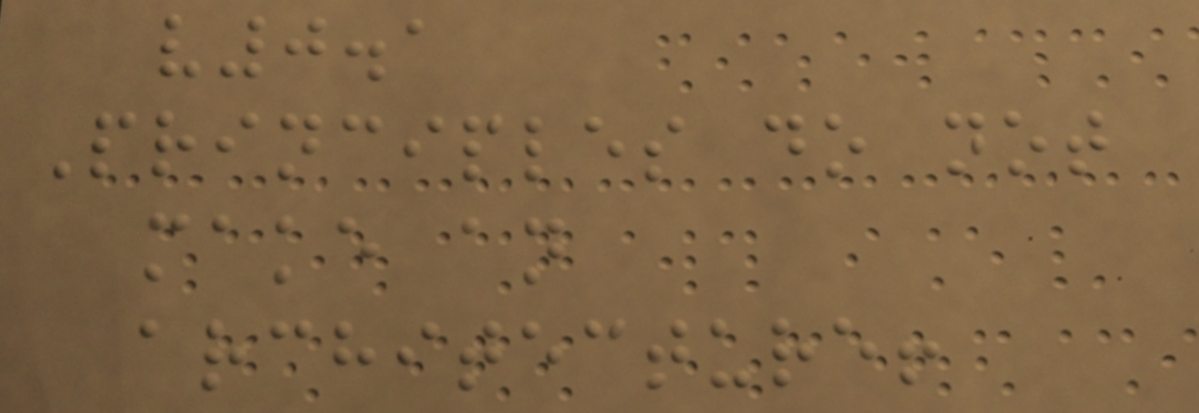v0.1
Principles do not
make an
architecture!
